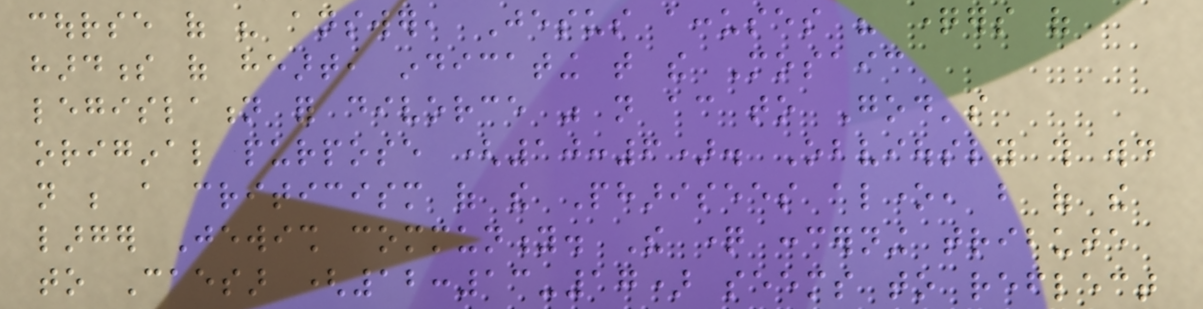course of his answer, Jesus accuses his questioners of
hardness of heart, indicating that the Mosaic
legislation for divorce was not according to God's
original purpose (10:6). Obviously this would
not be a criticism of the Pharisees alone, but of the
larger Jewish community. The question concerning tribute
to Caesar (12:13-17) seems to reflect
